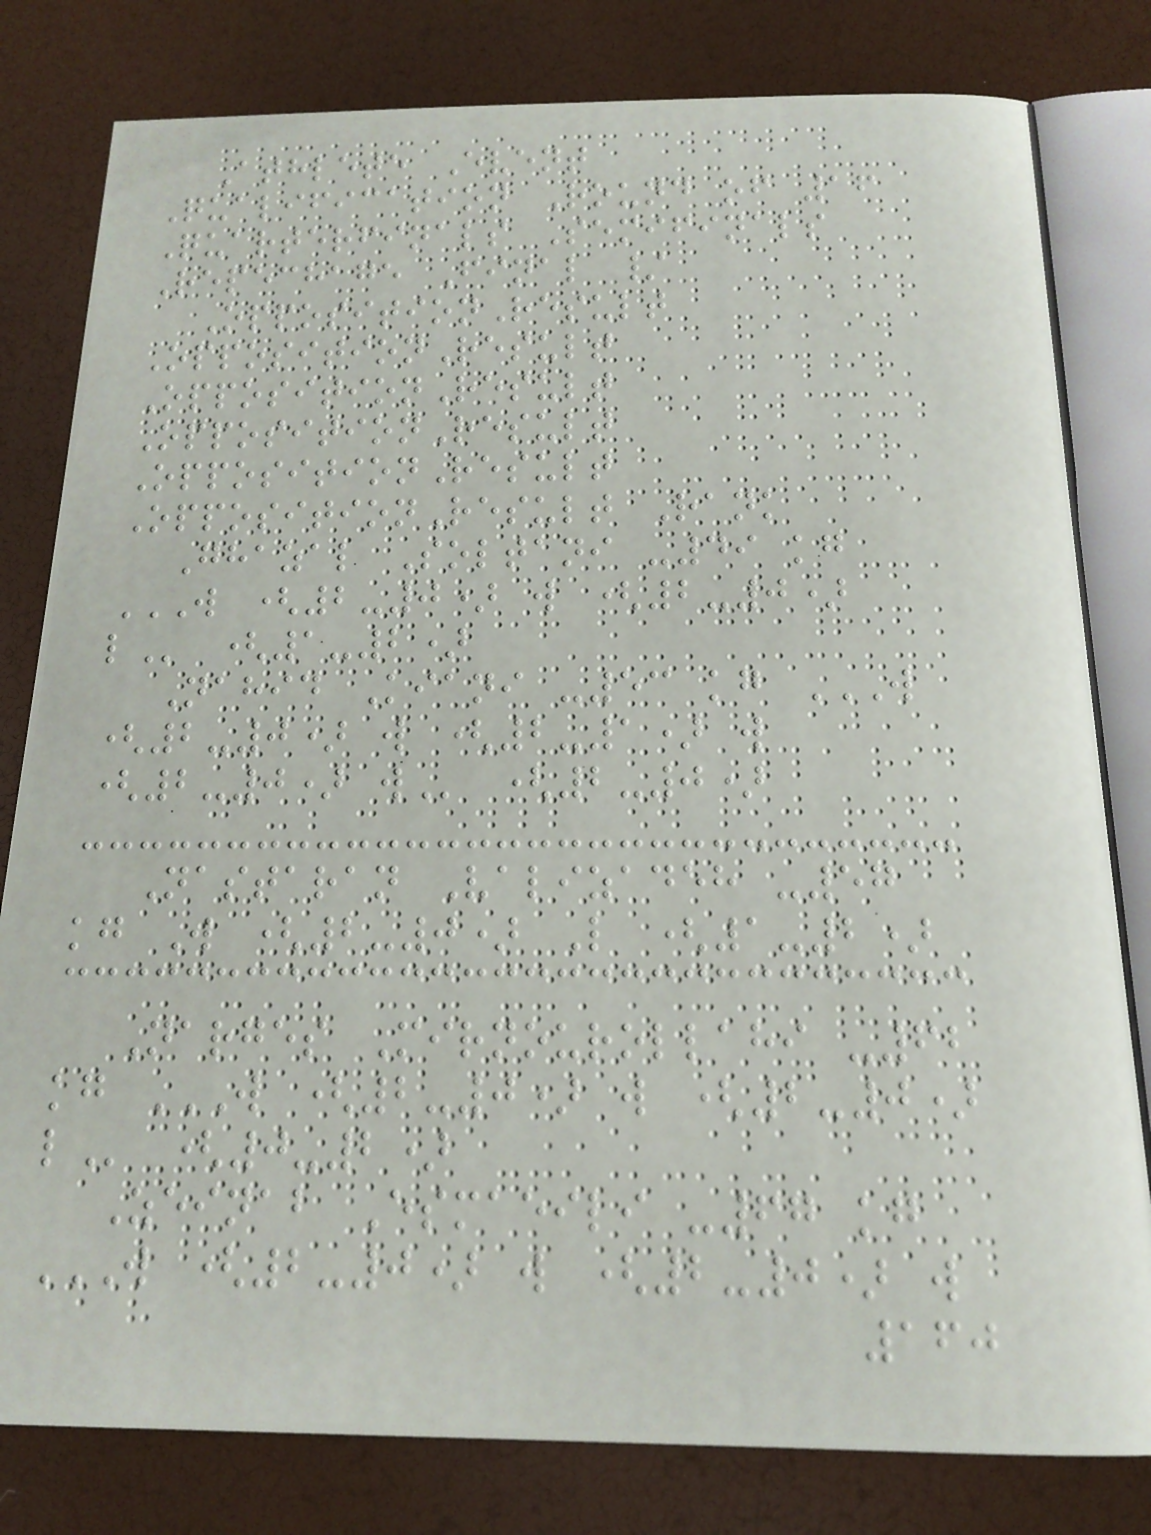Athlete Event
Qualification Round of 16
Quarterfinals Semifinals
Repechage Final /
OppositionResult
OppositionResult
OppositionResult
OppositionResult
OppositionResult
OppositionResult Rank
Ghazal Soltani -49 kg
W (2-0) W (2-0)
L (1-2)
Nahid Kiani -53 kg W
(2-0) W (2-1) W
(2-0) W (2-0)
Nastaran Valizadeh -57
kg W (2-0) L (1-2)
Narges Mirnourollahi -62
kg W (2-0) W (2-0)
L (0-2)
Zeinab Esmaeili -67 kg
W (2-0) W (2-0) W
160
